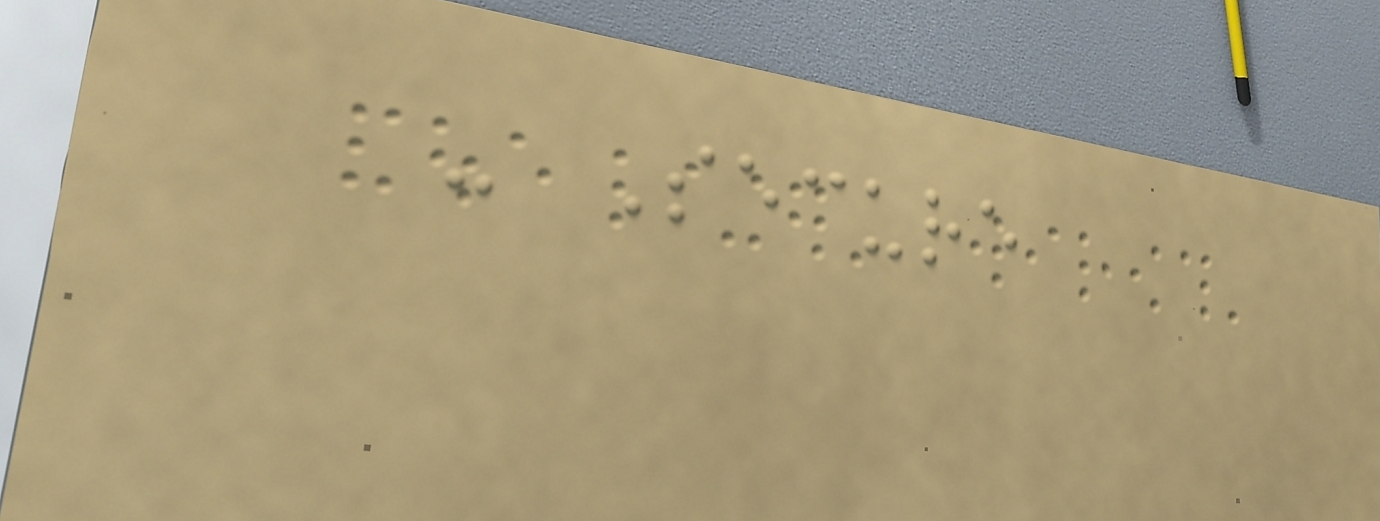- Secure
